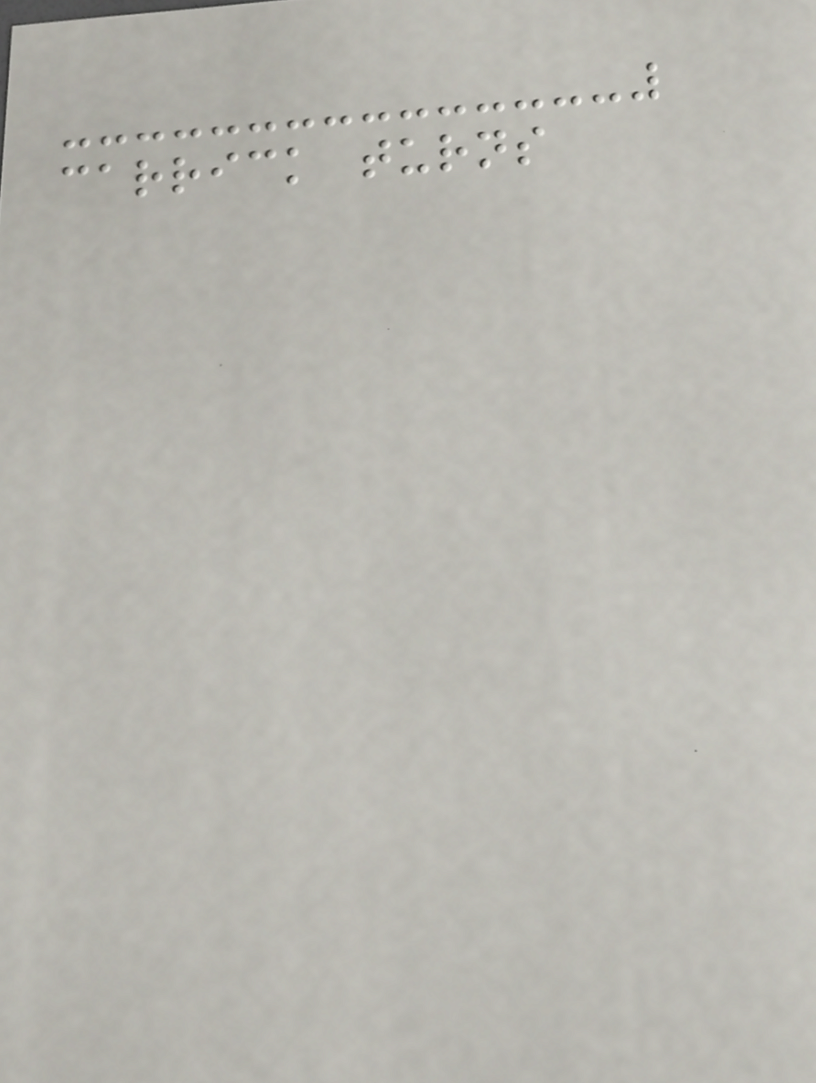carrick turns
